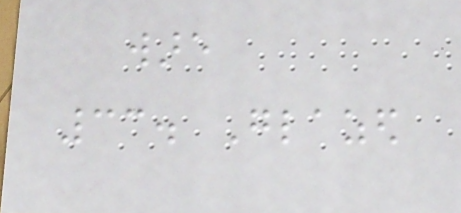ware
33. Glazed
